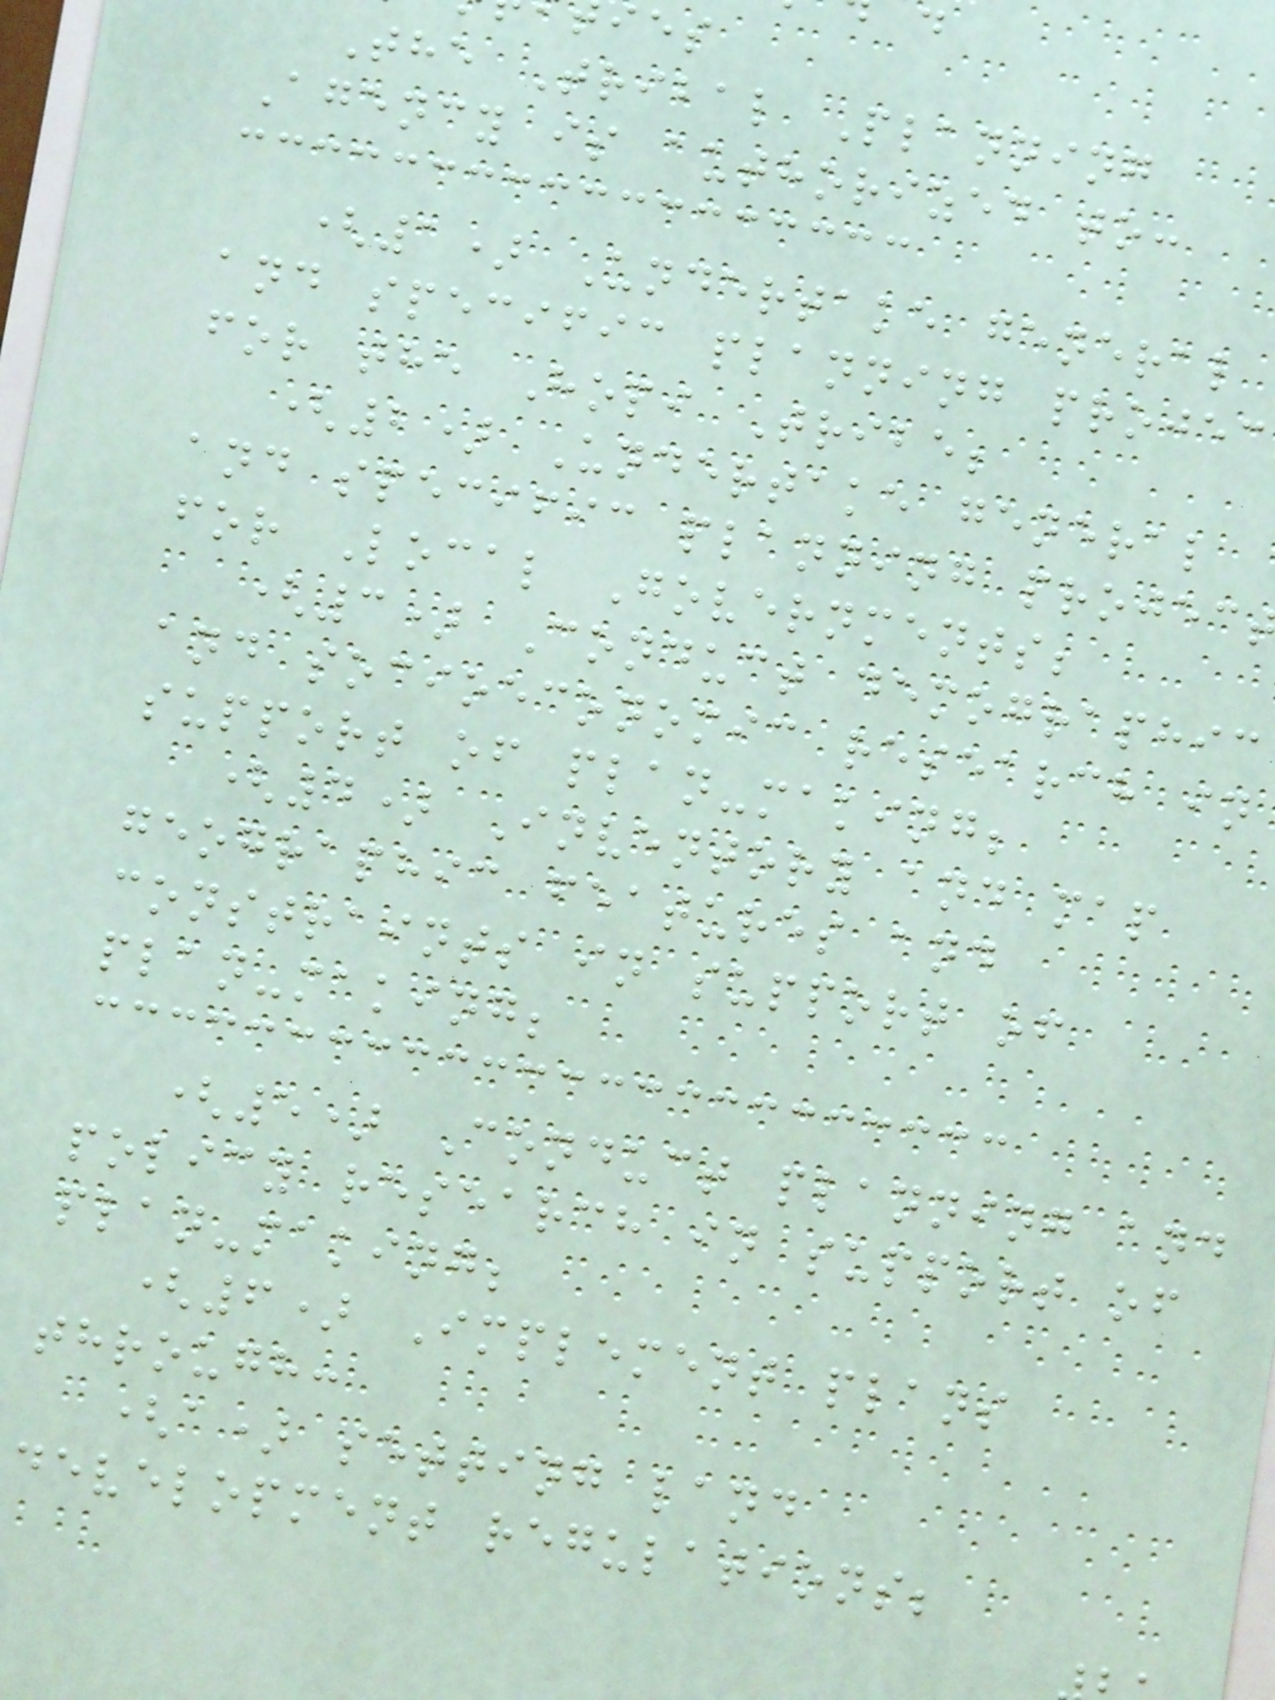The Tribal Planning
Agency is authorized to:
(1) Undertake general
and specific planning projec
for the Hopi Tribe;
(2) Undertake general
and specific planning projec
for Local Governments;
(3) Conduct demographic
and socioeconomic research in
support of plan-making;
(4) Inventory and map
geographic features and
constraints in support of
plan-making;
(5) Conduct planning and
policy research in support of
plan-making;
(6) Implement plans
through:
(a) setting land
development regulations;
